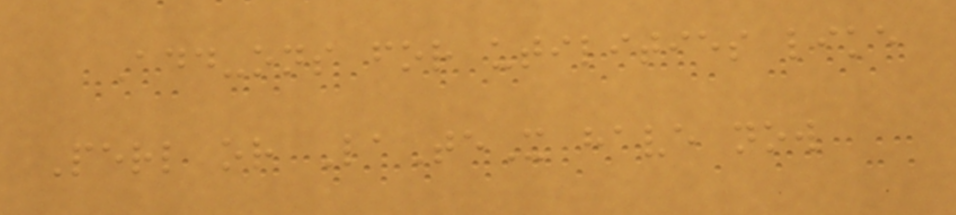Add-ons for utilities like
Perl or LaTeX have now
